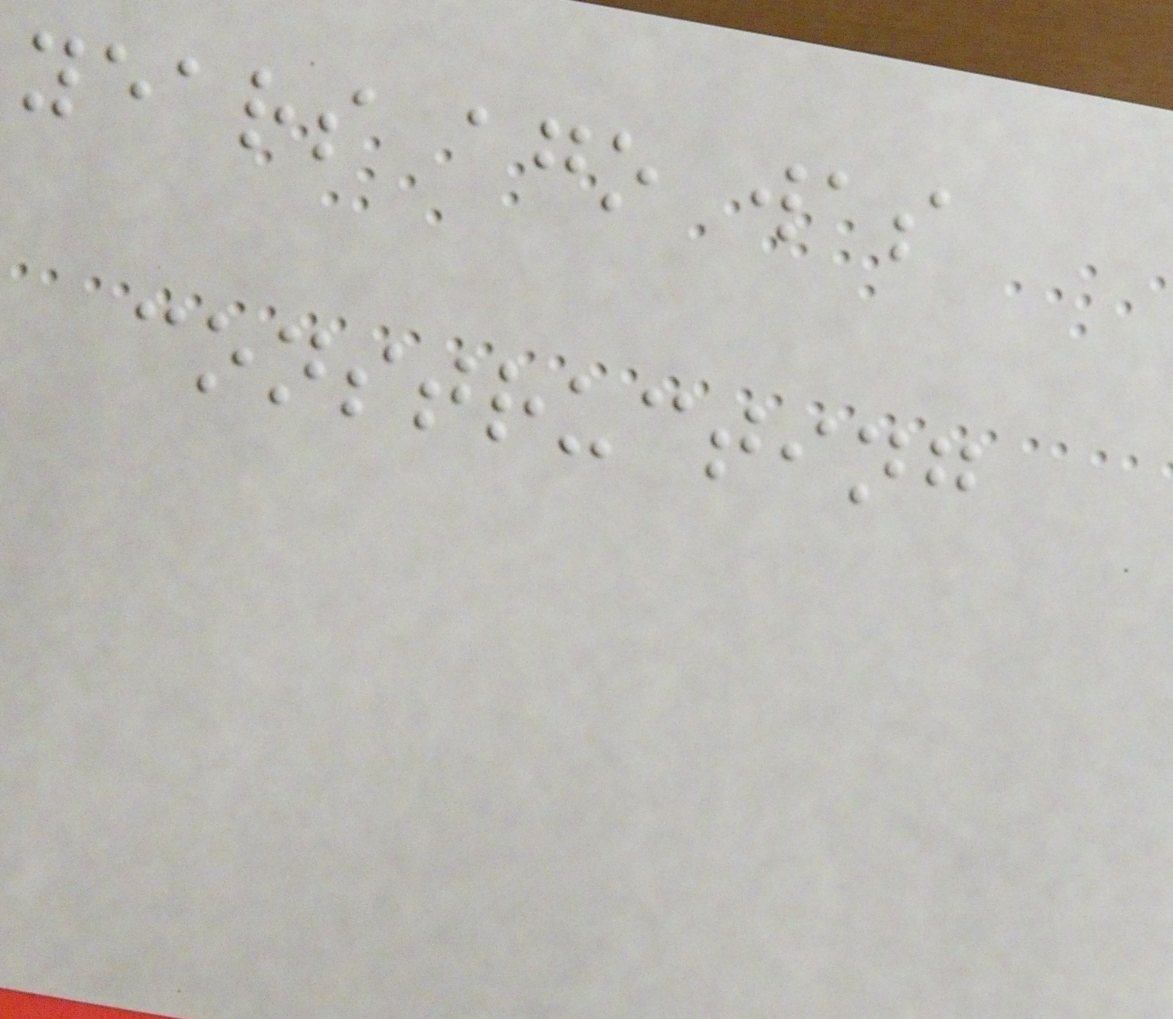years ago was
constructing
